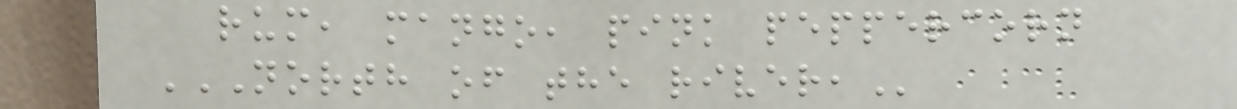rum, mango, pink peppercorn
NORTH OF THE RIVER,
